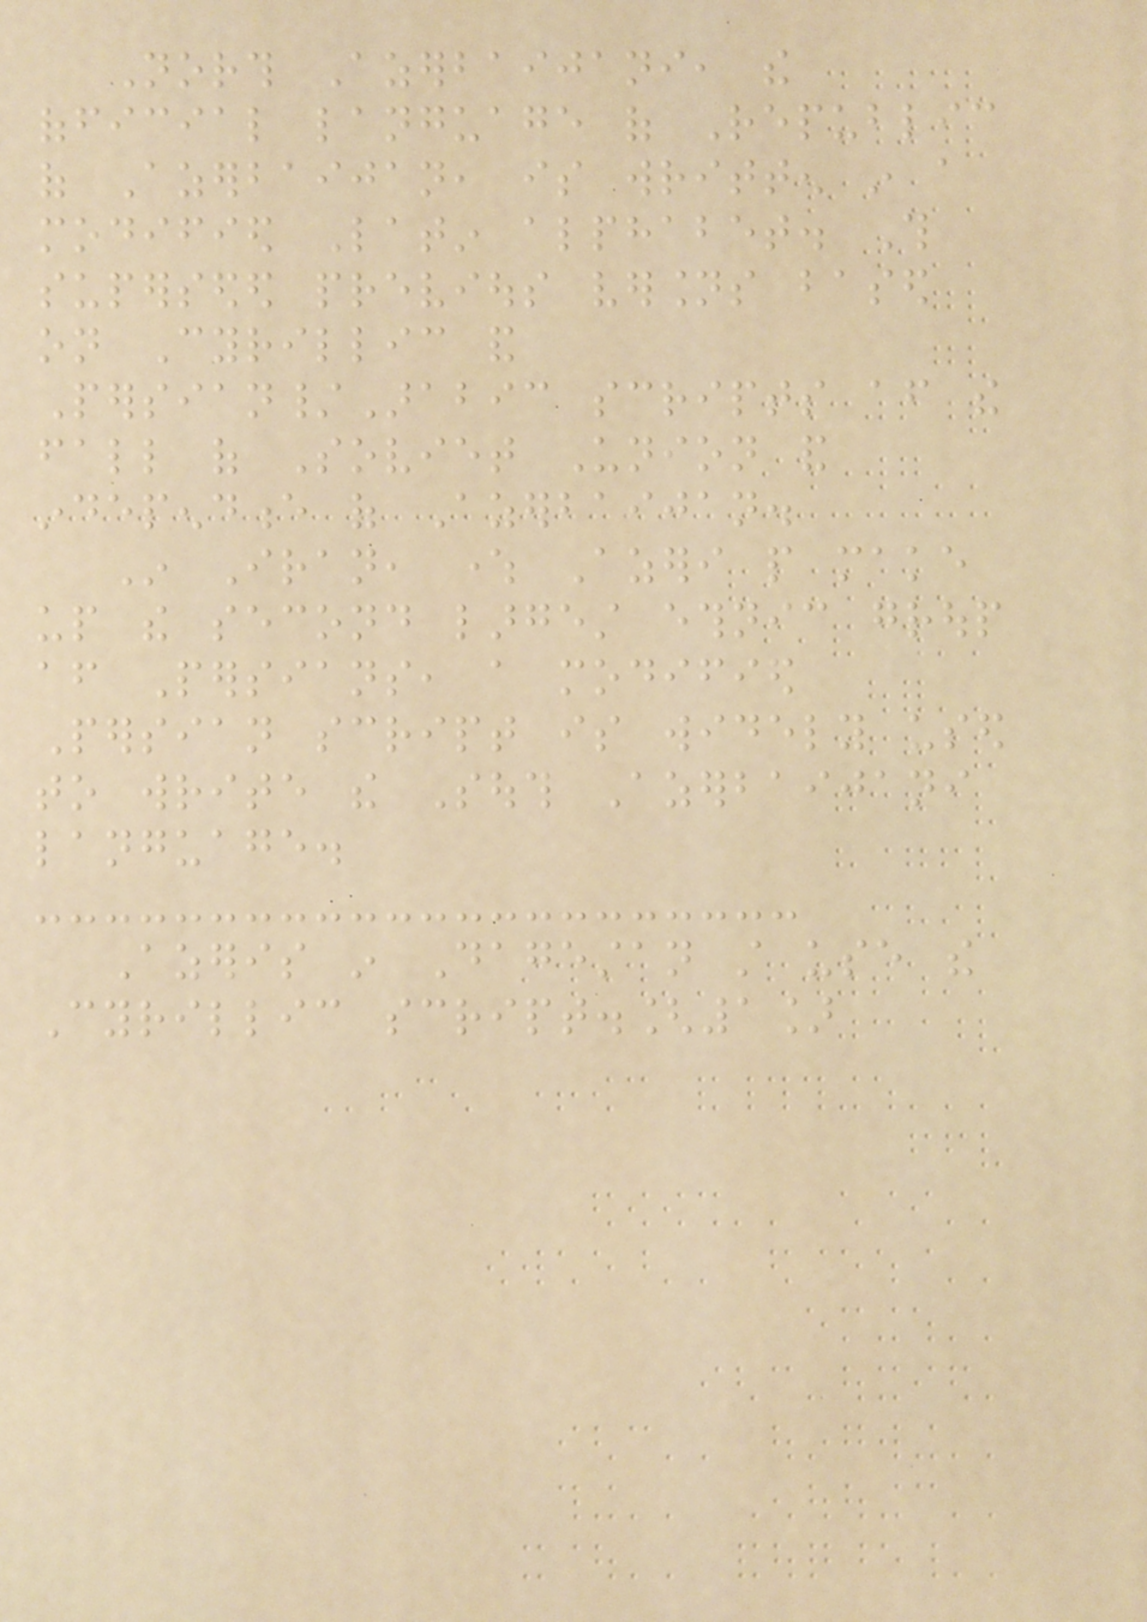North Azerbaijani, the
official language of Republic
of Azerbaijan, is written in a
modified Latin alphabet. This
superseded previous versions based
on Cyrillic and
Persian/Arabic scripts after the
fall of Soviet Union and
independence of Azerbaijan.
In Iran, where Azeri people make
up the second largest ethnic group
after Persians, a modified
Persian script is widely used
to write the South Azerbaijani
language.
Azeris in Dagestan still use the
Cyrillic script.[1]
